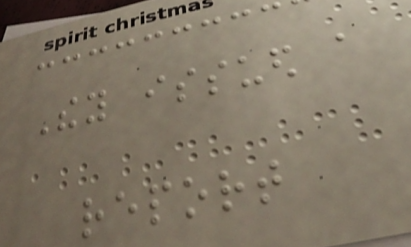They issued a
report
